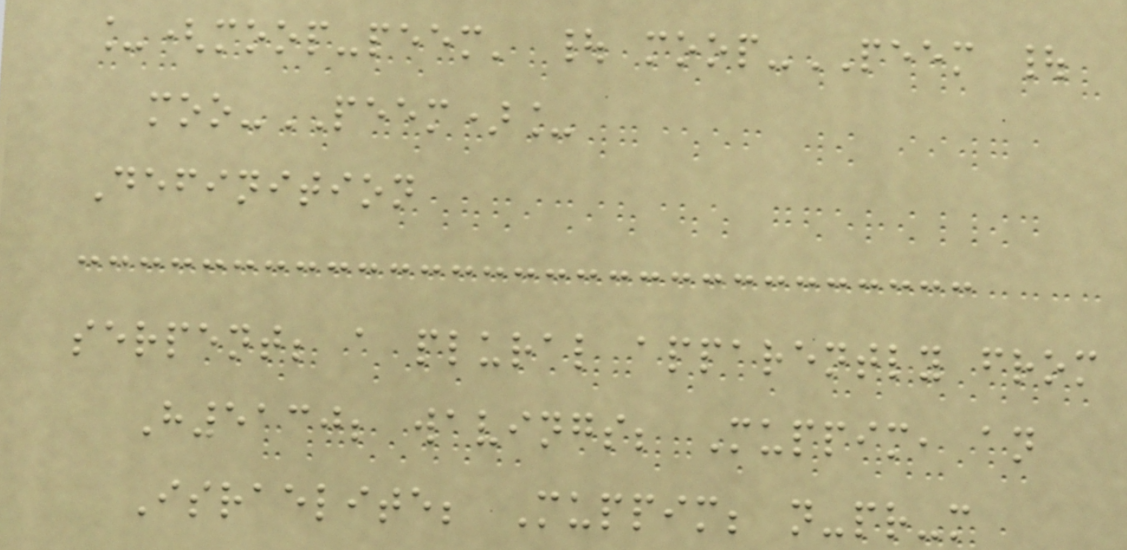_(moop-peem' | moop-PEEM |
moo-PEEM)_
Definition
serpent; a plural apparently from
H5130; wavings; Muppim, an
Israelite; Muppim; n-pr-m
